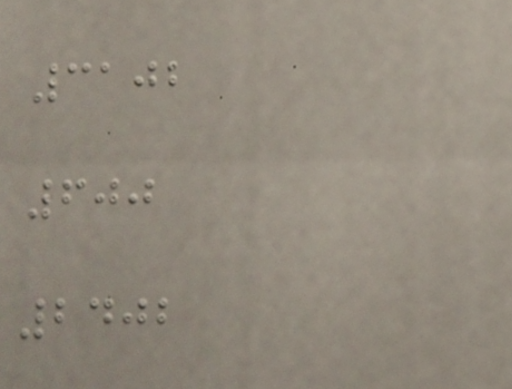3102
600
2402
